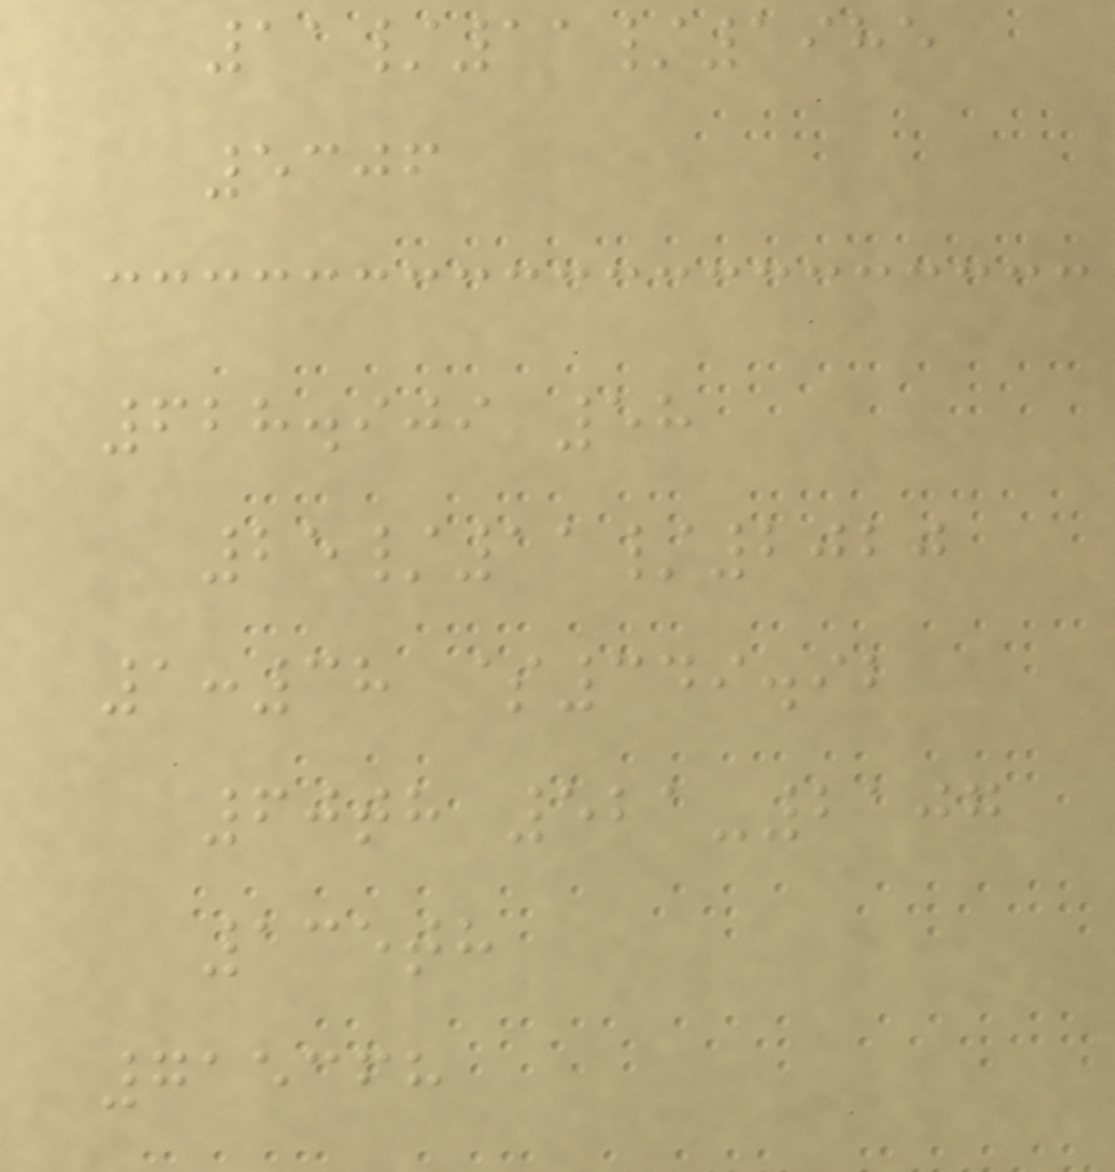11/11/1985
5306
628.909 58
25/11/2020
1:38 $349.92
60th 521-2107
135th
715368
